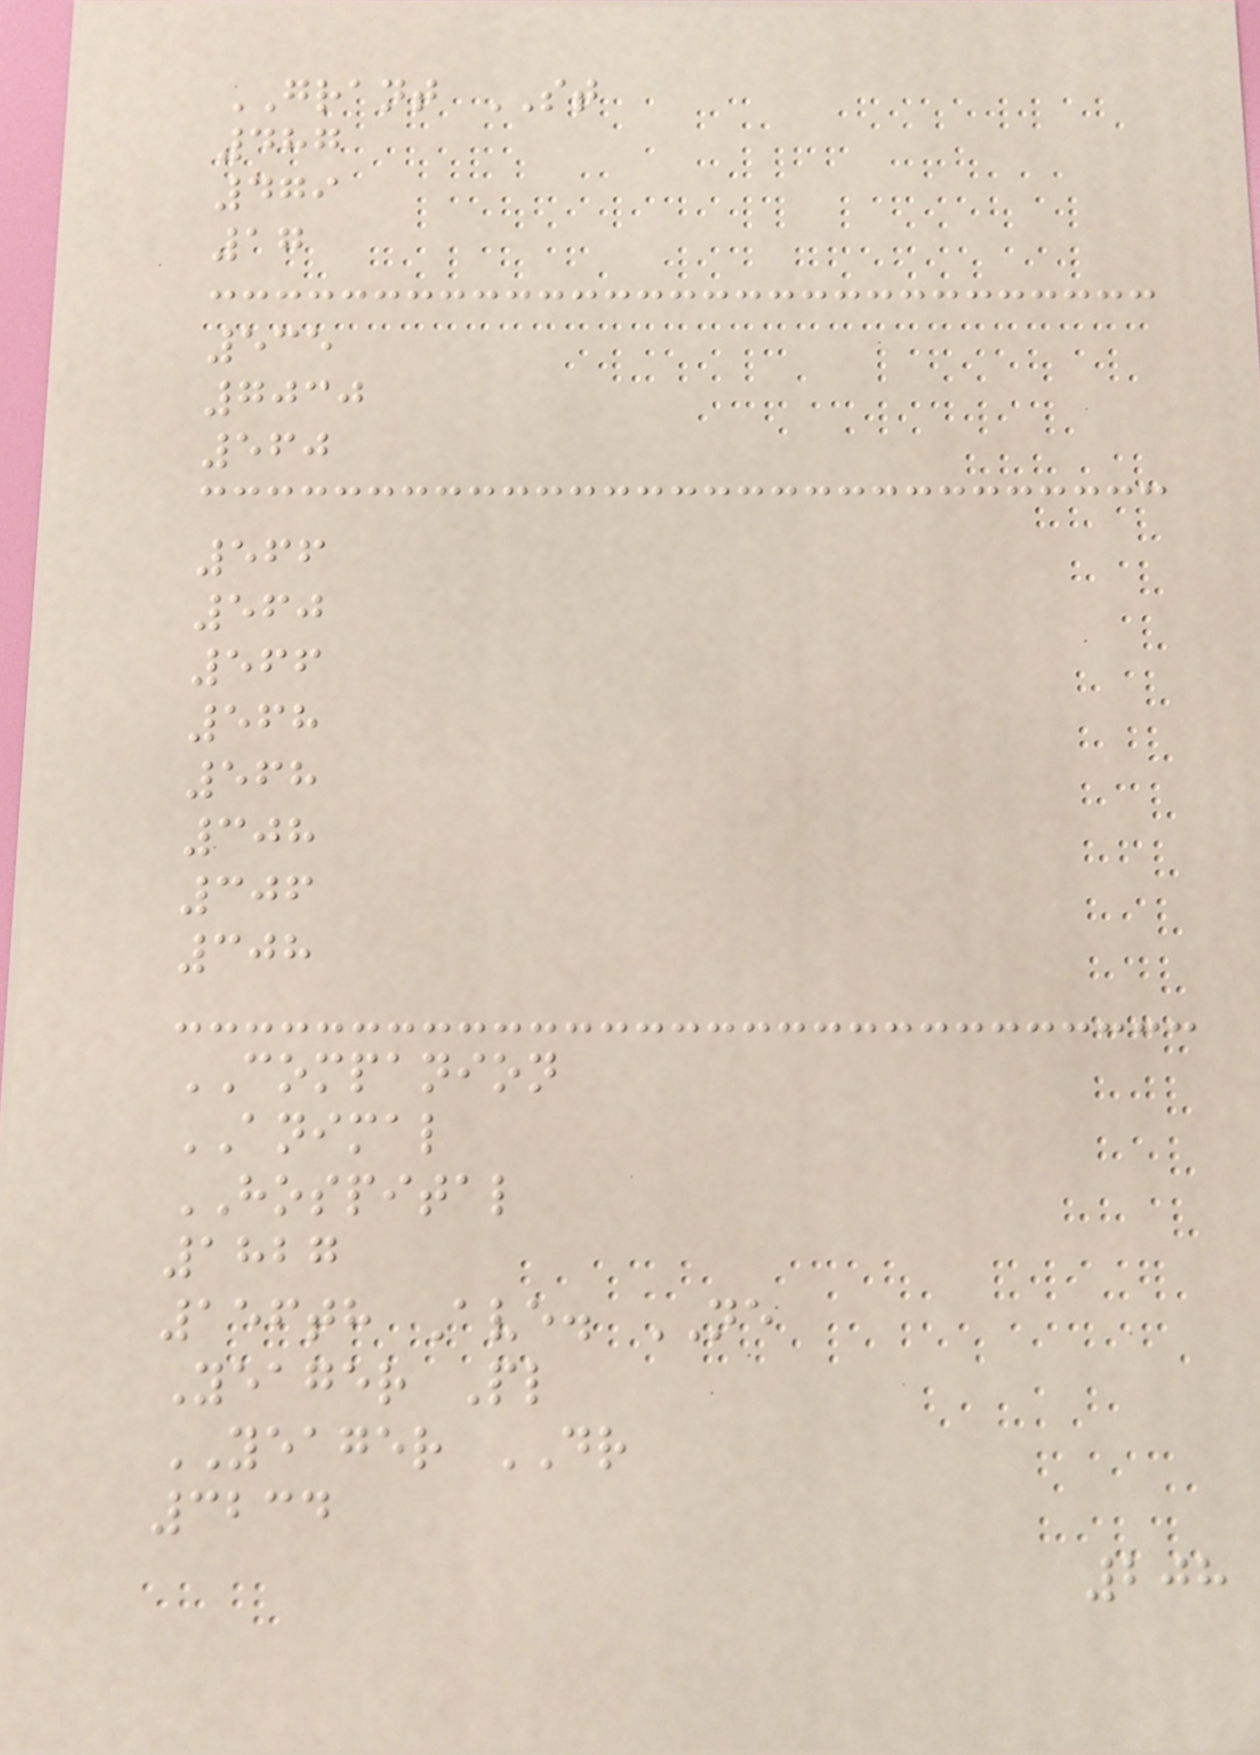GRANT ST
487
479
17
535
7030
560
566
560
566
568
568
308
306
308
COMPANION
ANIMAL
HOSPITAL
1827
156th Ave. NE
Yeager Pl
YEAGER DR
3234
208
